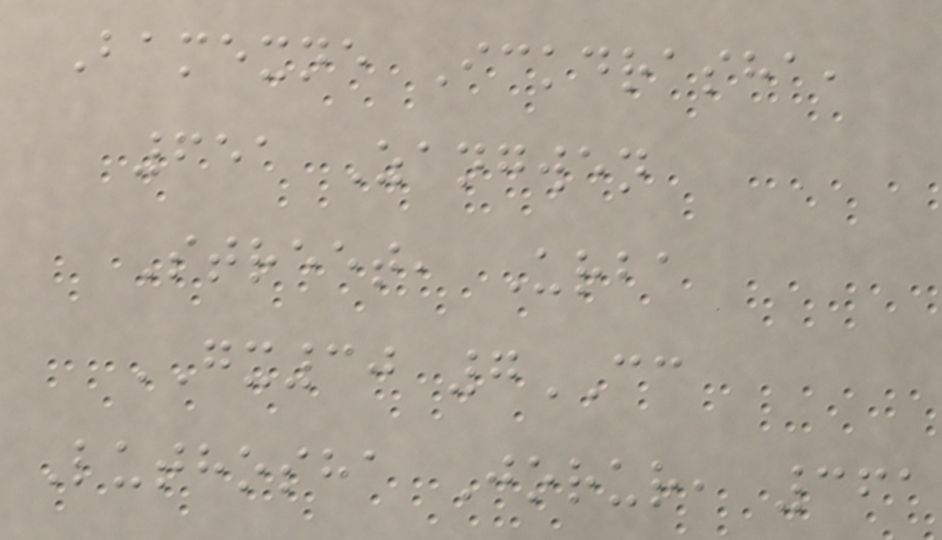Bamexne Ickdrasha,
651 Zangwen
Street, Urba
GX30 7CC
Luthosha Jorur, 361
